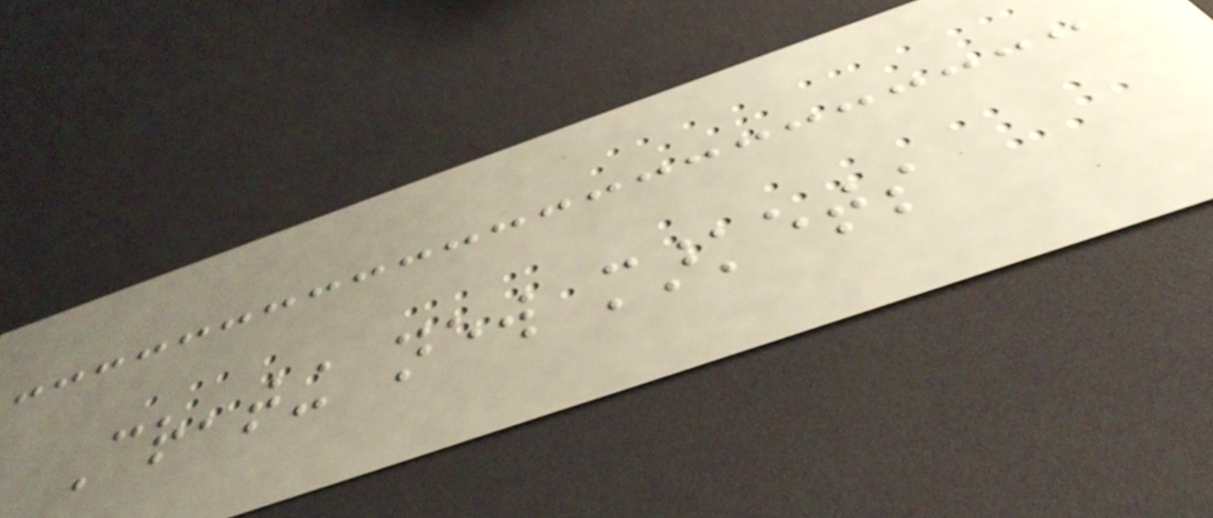Creating new markets
